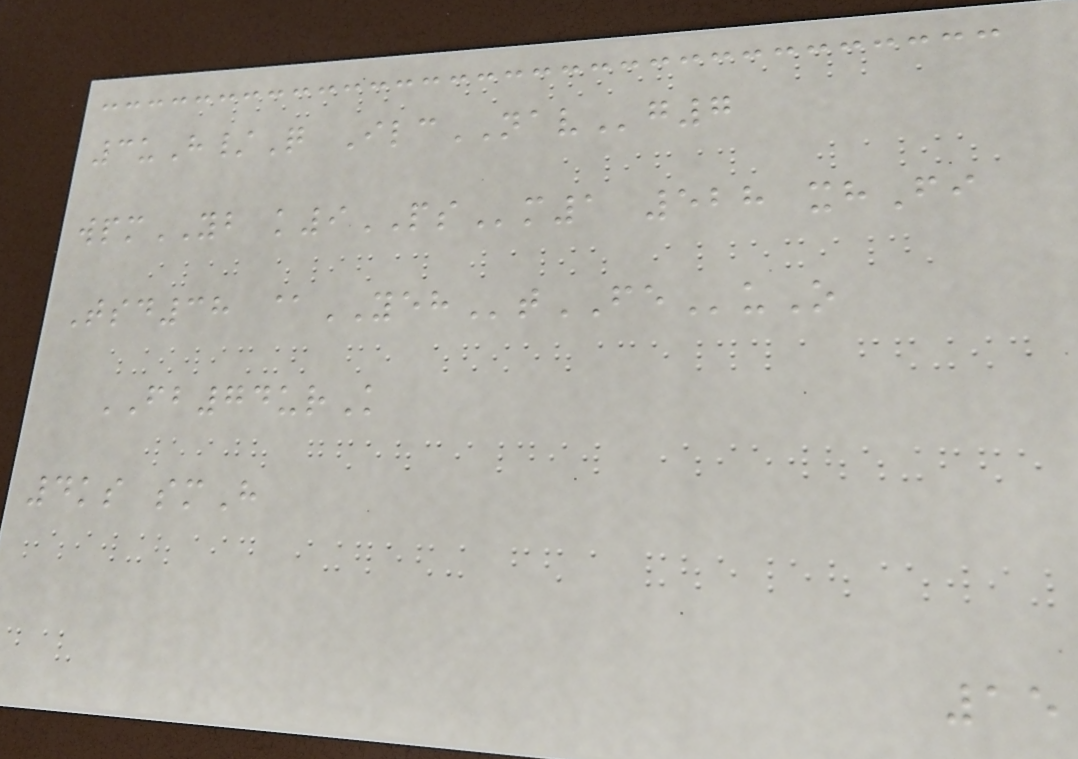3uH/Q IlcNAVg7
wpmYB k9PSm1 528 xhFi
Tsd38 @YEHtFEuO
FB74urK
4ks smH
15
